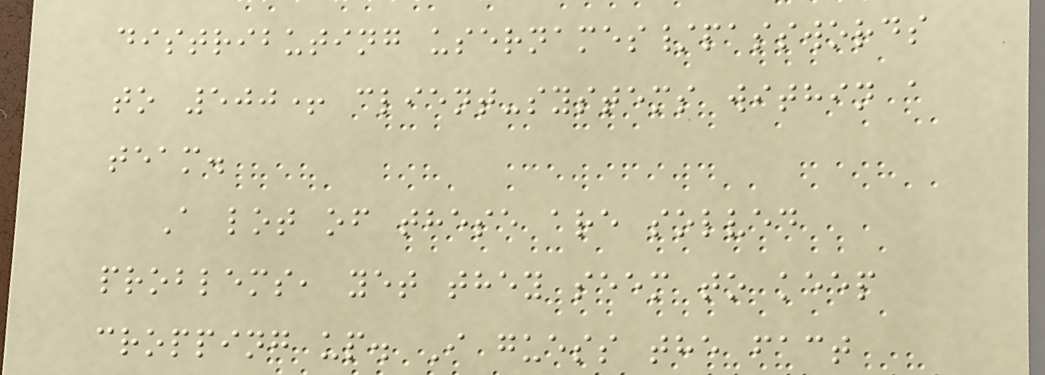distributing usernames/passwords
to 500+ client-systems within a
team.
A lot of these are solved
problems, yet they seem to keep
cropping up. I guess the fact
